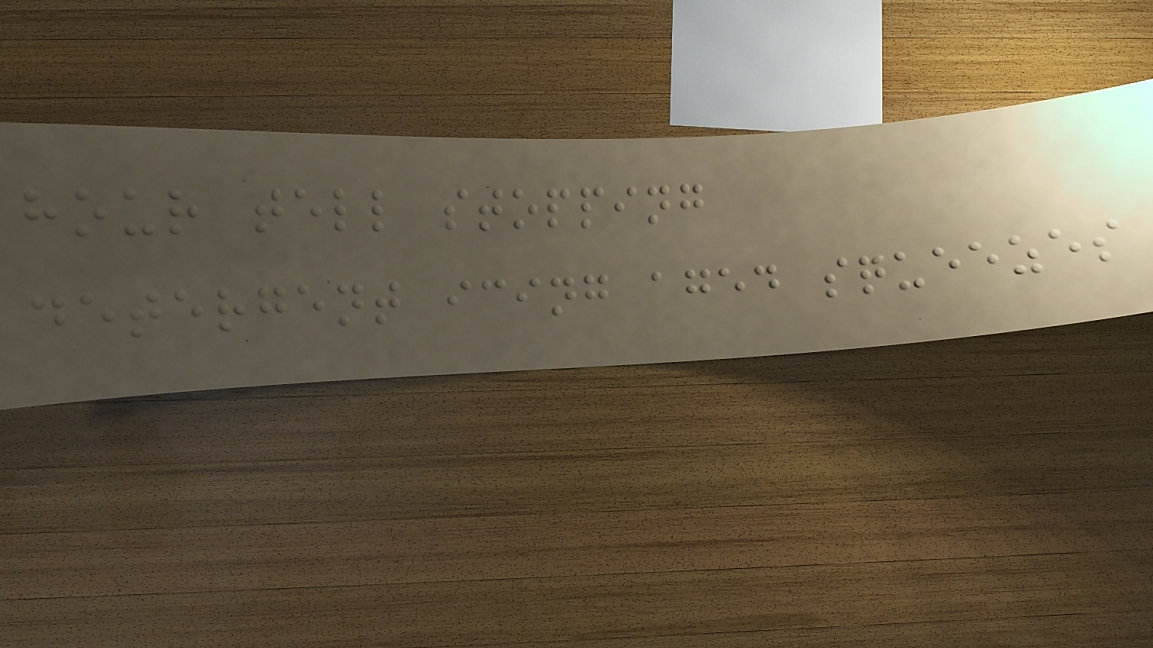hour tell stopping
detergent icing aged squeezes
